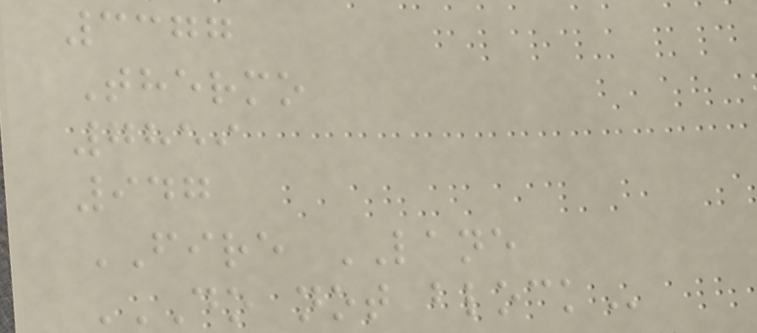3377
Thermo
7859
947
FIRE LANE
DO NOT BLOCK
